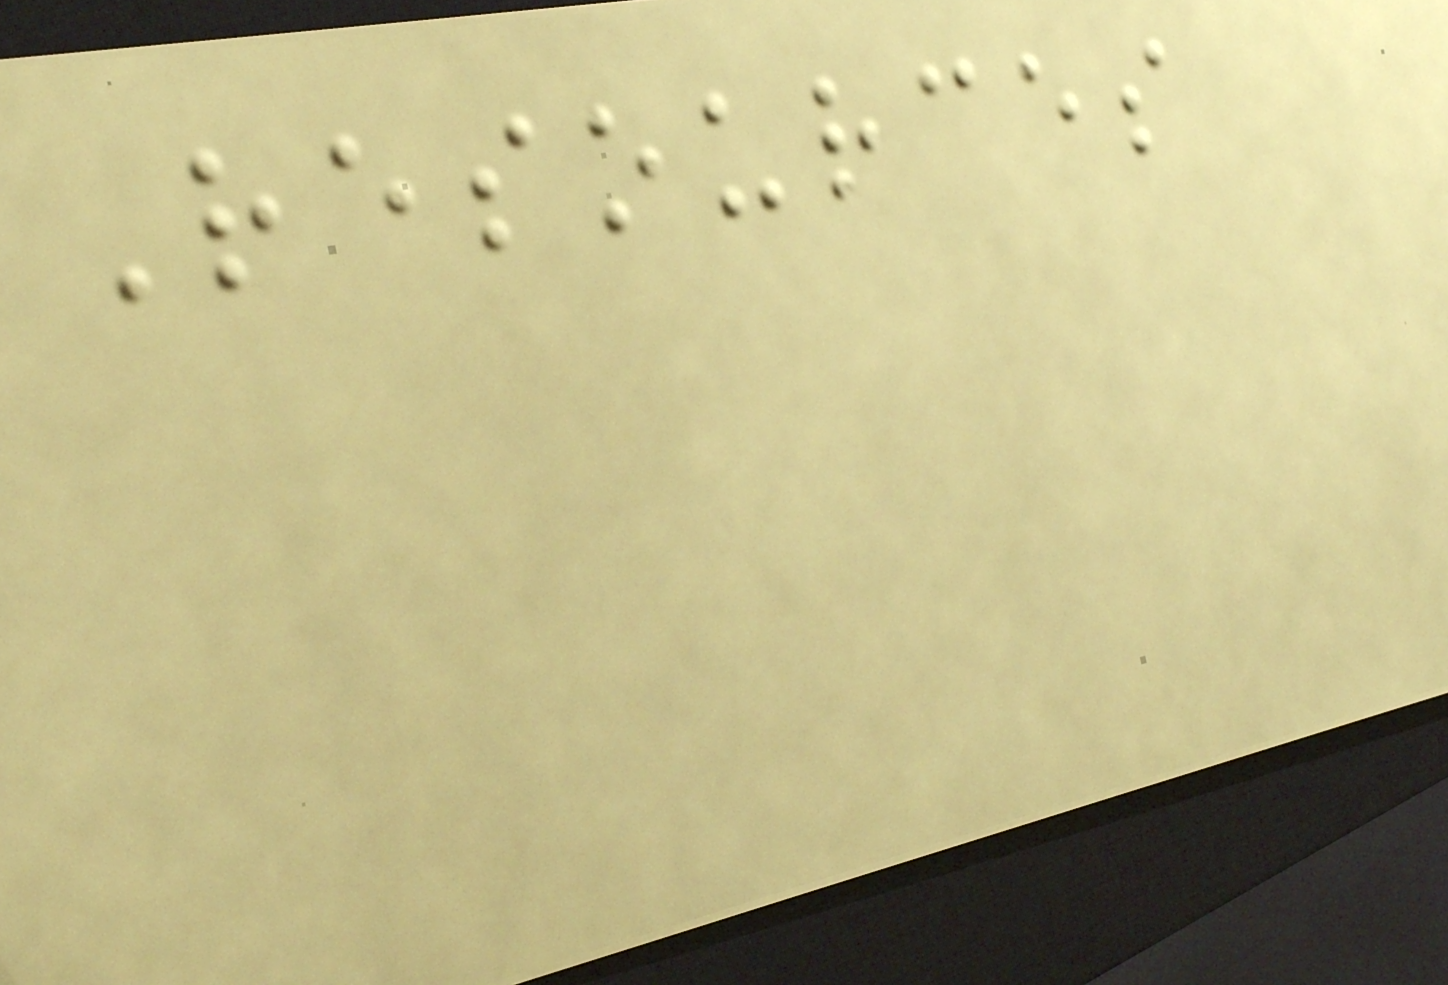Resources
